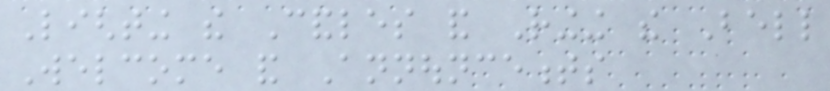Lighting the Candles and Ringing the Bell
Welcome and Announcements
